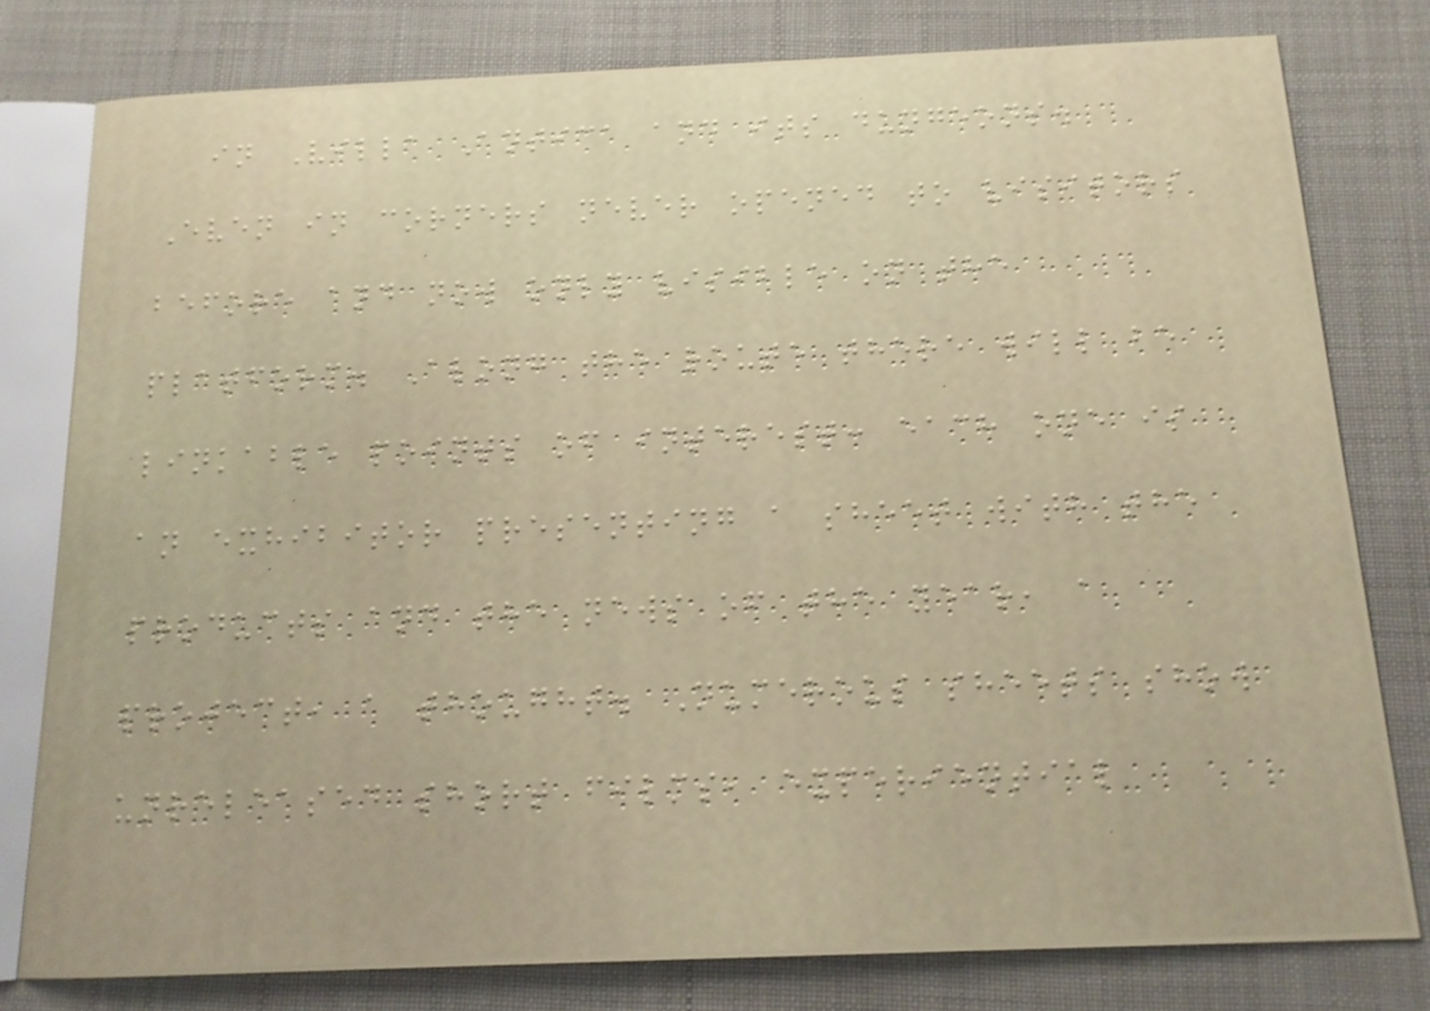in Villa Antica and its dungeons.
Even in corners never opened to visitors
before and now only visible on the
platform. Along the route there will be
linkable points of interest: each one is
an exhibitor presenting a sheet with the
products and the news of the year, a
project, a thought. Numerous sheets show
unreleased short films, experiential
